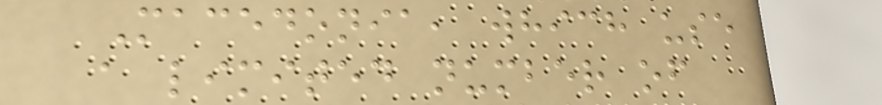Macedonia, which use
a limited number of
